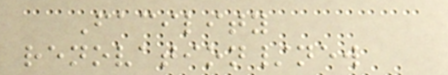Facility
renovation/new
